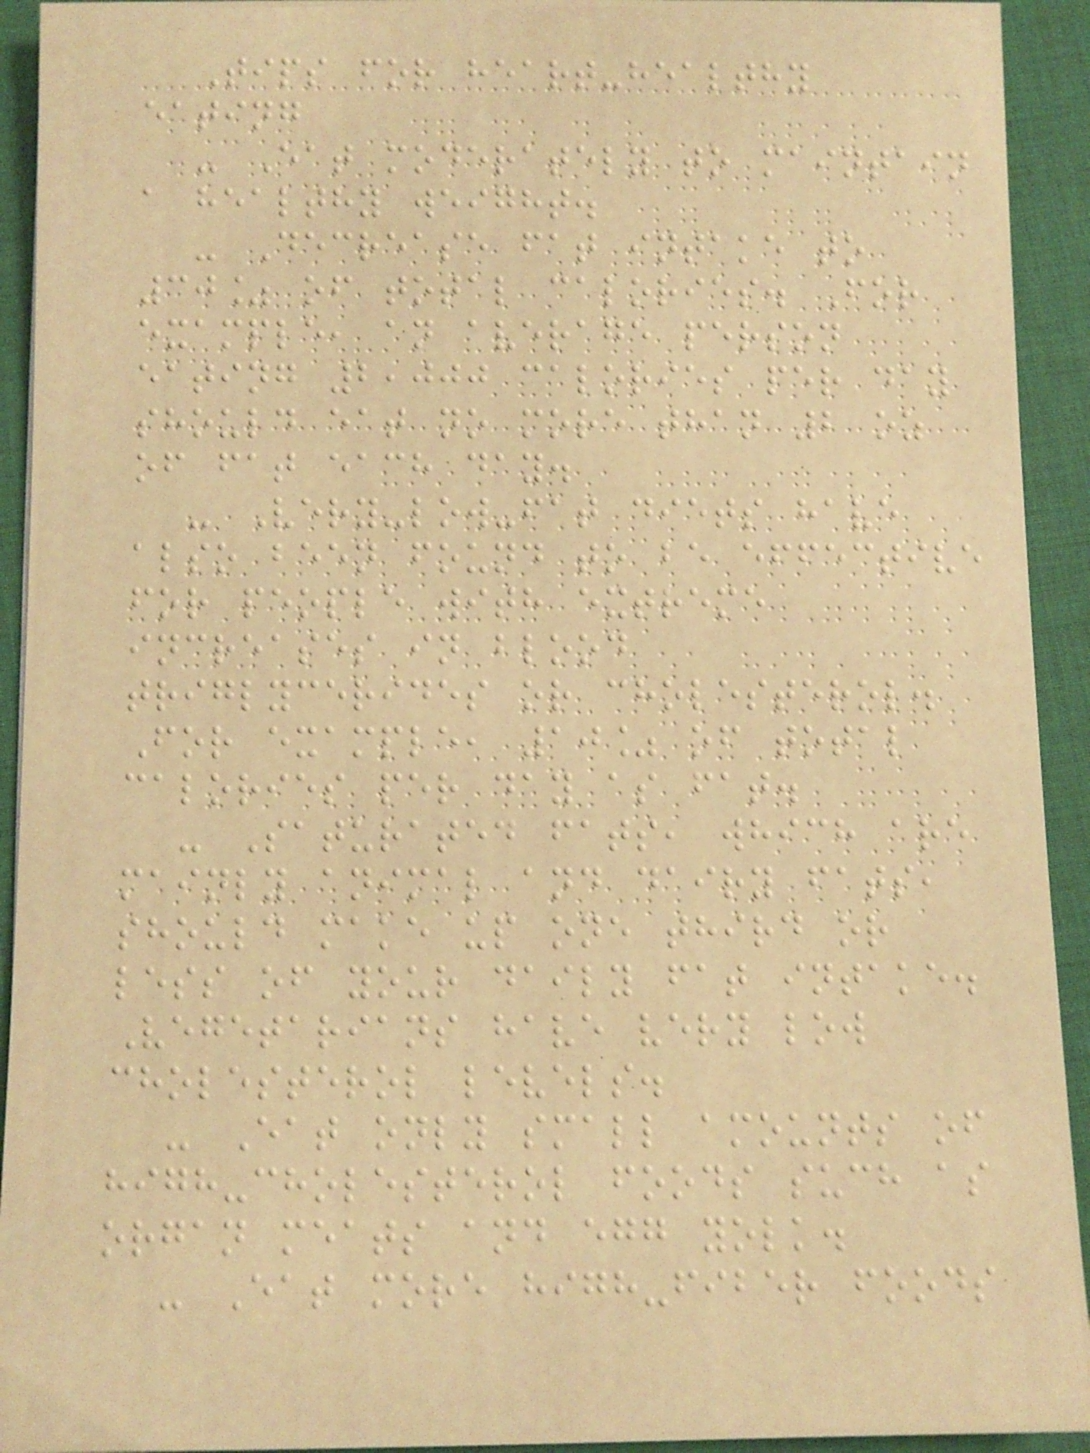Tips for heart-healthy
eating
- Eat moderately to maintain
a healthy weight.
- Decrease fat intake to
30% of total calories. For
example, an average person
eating 2,000 calories per day
should eat no more than 2 oz
of fat each day.
- Very-low-fat diets have
also been found to be effective
for people with extreme
increases in blood
triglycerides or cholesterol.
For example, 10% of total
calories per day as fat.
- Saturated fats, which are
mainly animal and dairy fats,
should make up one third or
less of your daily fat intake.
Vegetarians have very low
cholesterol levels.
- Eat only small amounts of
high-cholesterol foods such as
organ meats and egg yolk.
- Eat more high-fiber foods
